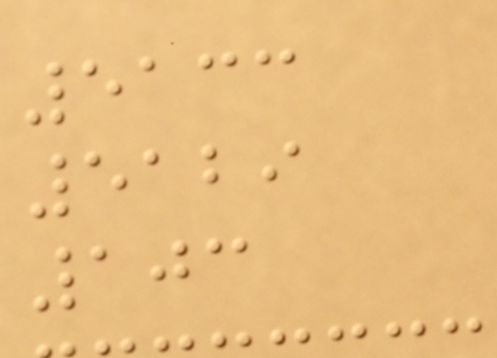5133
5129
103
